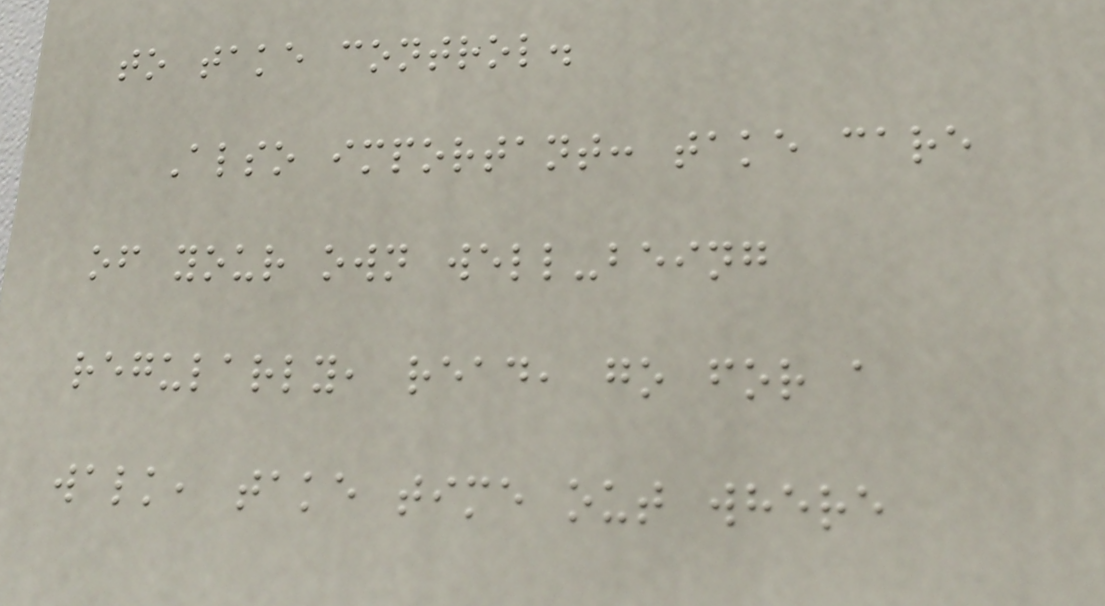to take control.
Also important: take care
of your own well-being
regularly, read, go for a
walk, take time out where
